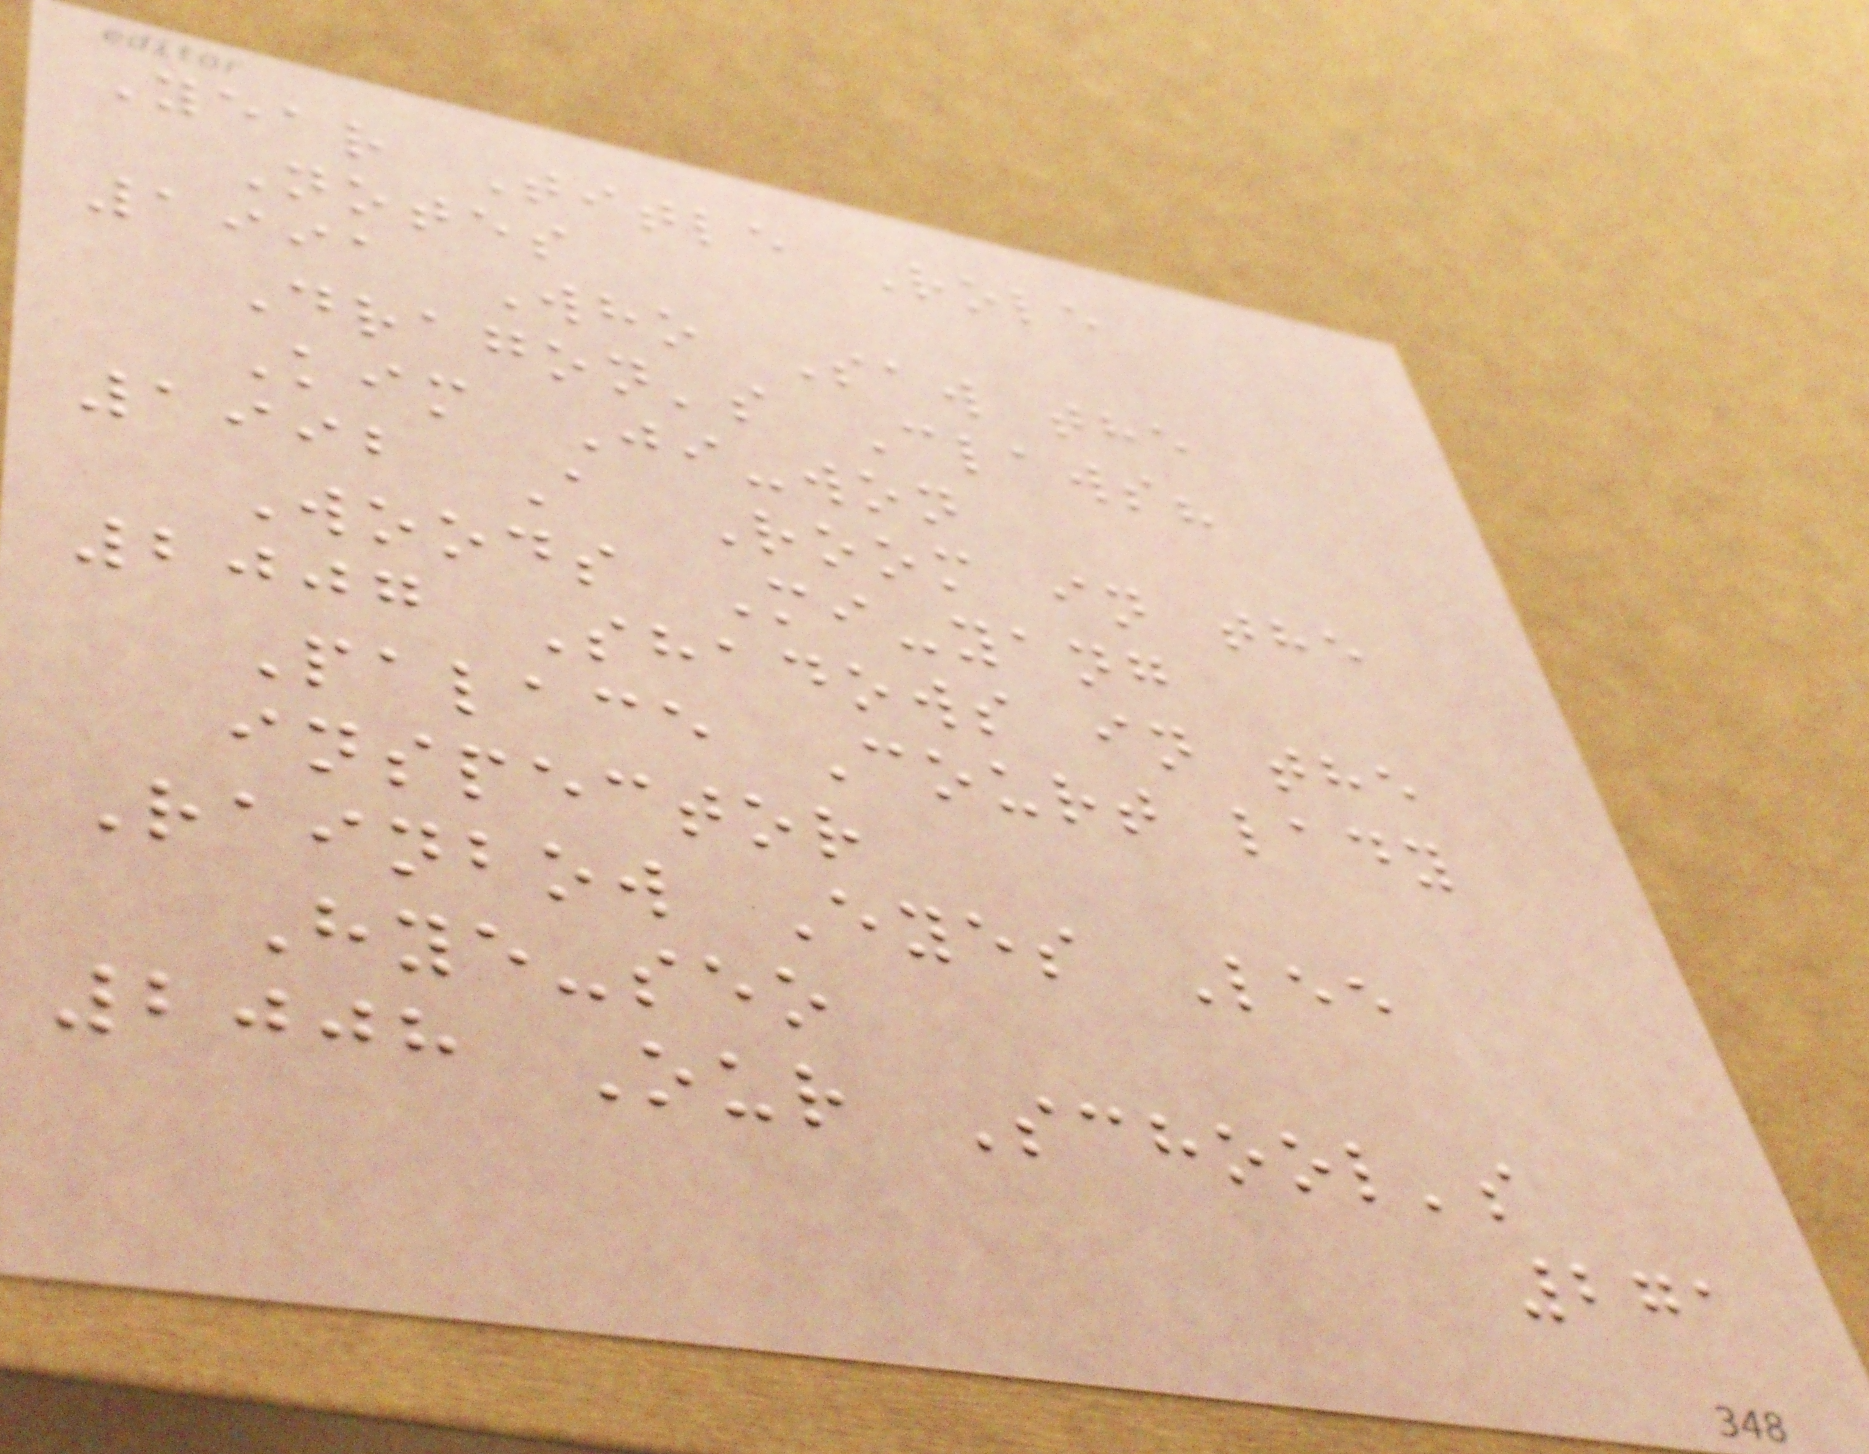Year Title Role
Notes
1991 Who Saw the
Dragon's Claws?
Kim Ji-won
1992 A Room in the
Woods Mi-yang
2007 Shadows in the
Palace Court lady
inspector
Rainbow Eyes Lee
Hye-seo
2008 Our School's
271
